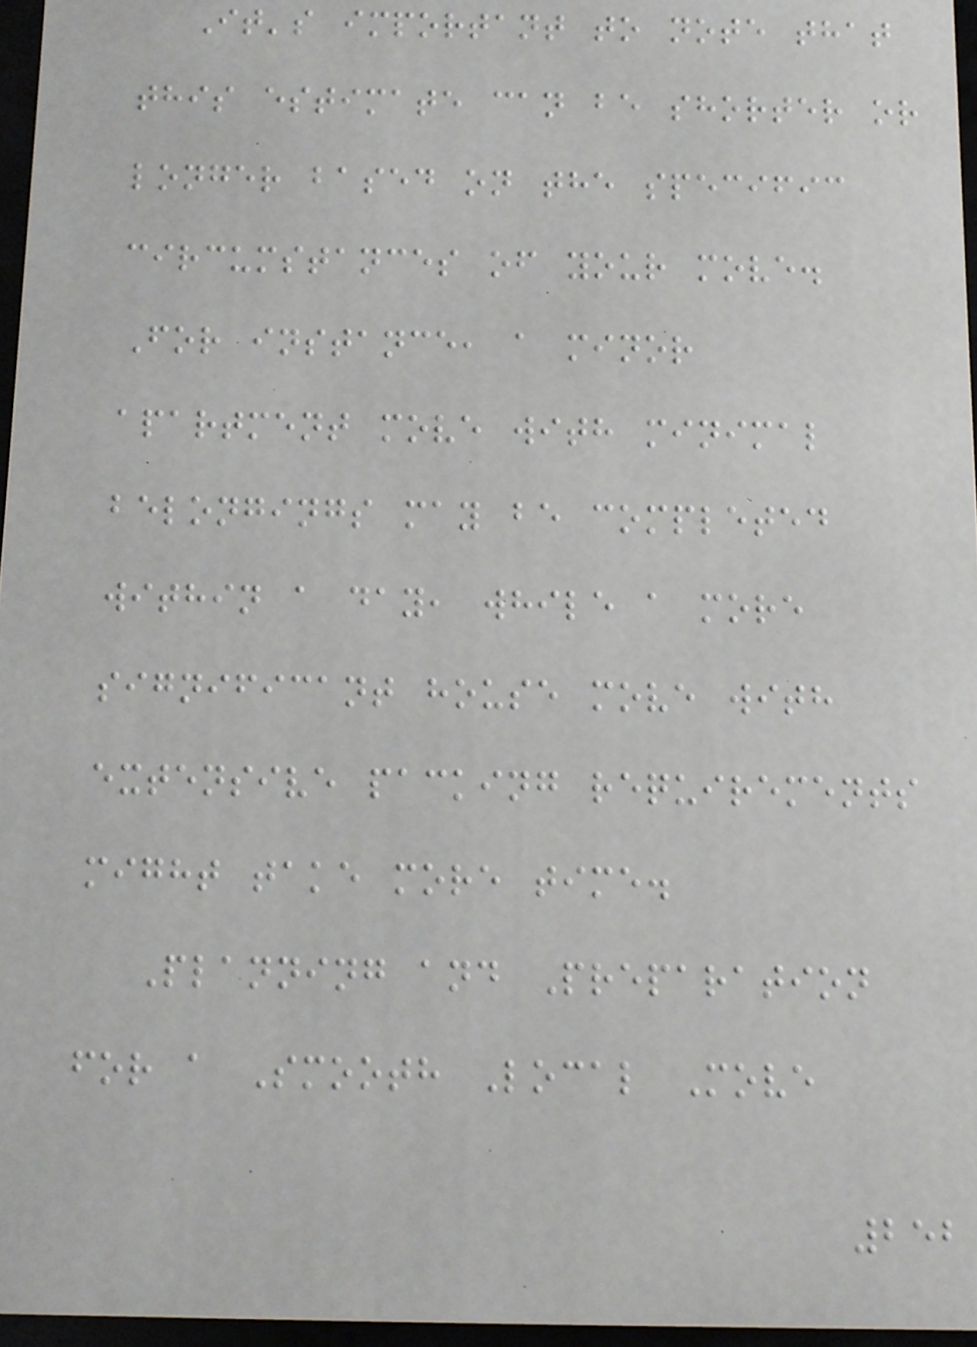It's important to note that
this estimate can be shorter or
longer based on the specific
circumstances of your move.
For instance, a minor
apartment move with minimal
belongings may be completed
within a day, while a more
significant house move with
extensive packing requirements
might take more time.
Planning and Preparation
for a Smooth Local Move
252
